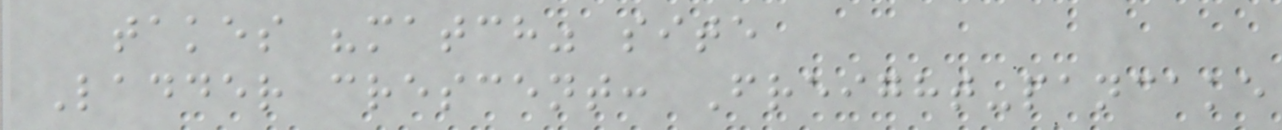takes "match" site
Ladder crescent: Freight-pancake
